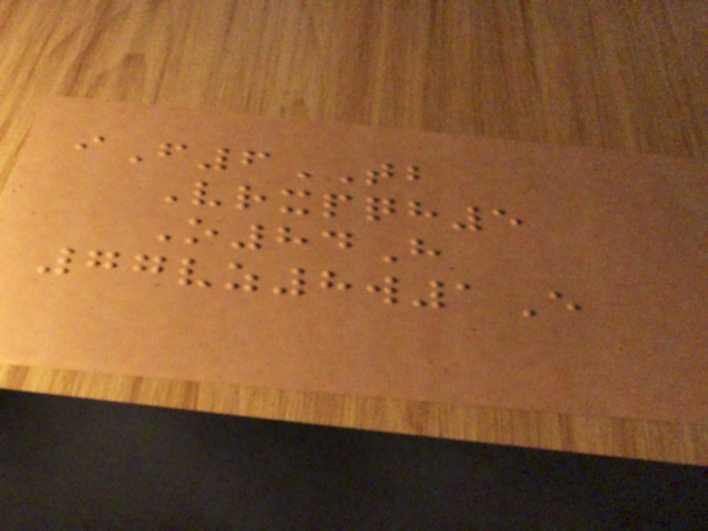iF6TB
Vrxpqh5
O84H
77vz8w1E
